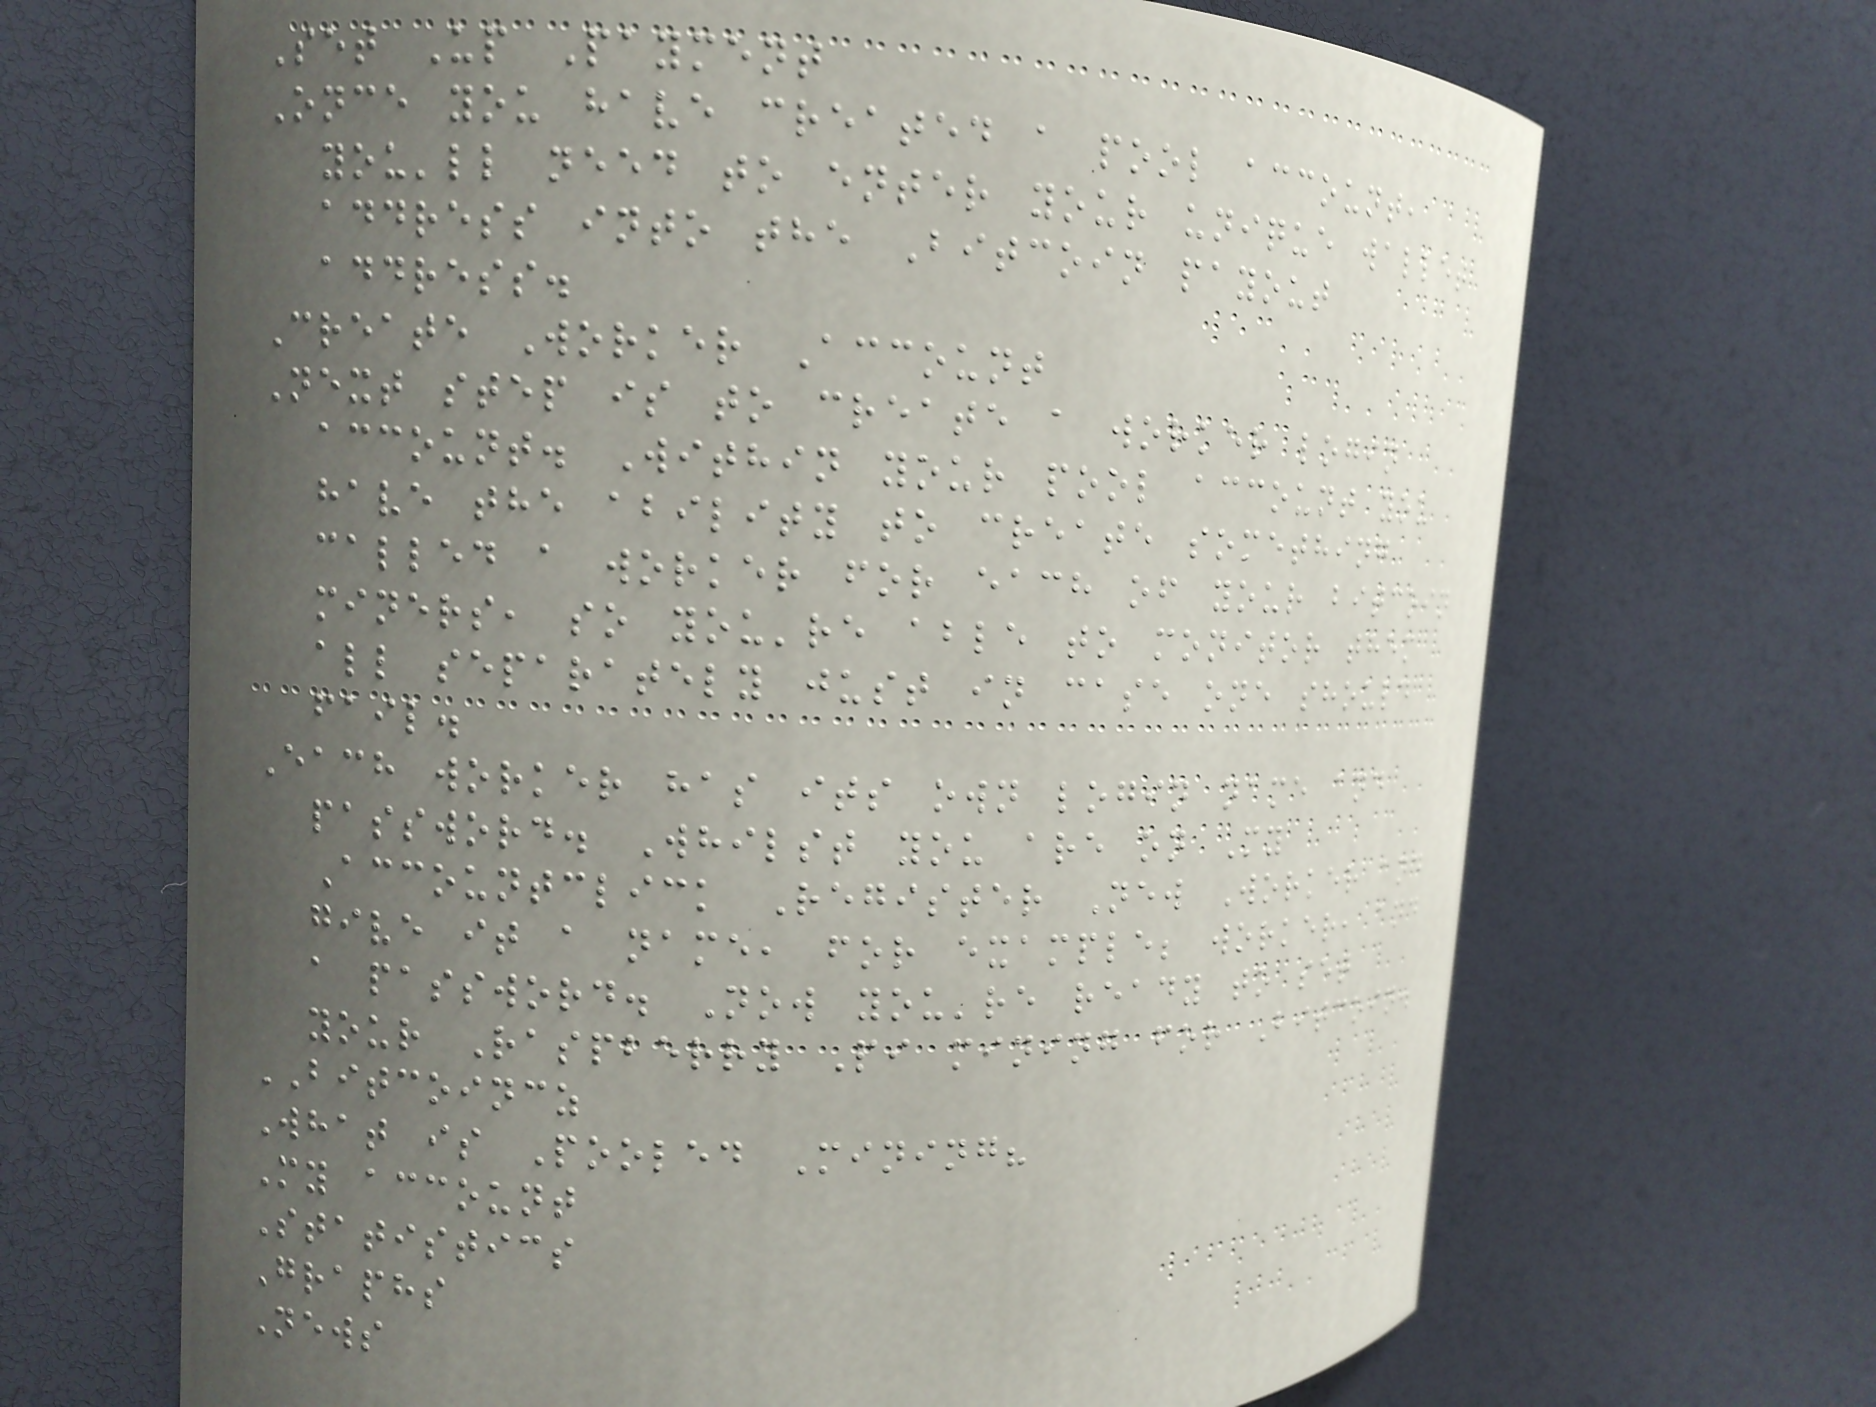Set Up Payment
Once you have created a pool account,
you'll need to enter your unique wallet
address into the Bitcoin payout
address.
Create Worker Account
Next step is to create a worker login
account. Within your pool account you
have the ability to create something
called a worker for each of your bitcoin
miners, so you're able to monitor them
all separately just in case one should
fail.
Each worker has its own login name and
password. Whilst you are on My
Accountclick Register New Worker and
give it a name, for example; worker, and
a password. Now you're ready to set
your Raspberry Pi mining for Bitcoin.
BITCOINCZ
What is Pooled Mining?
My account
Statistics
Graphs
News
